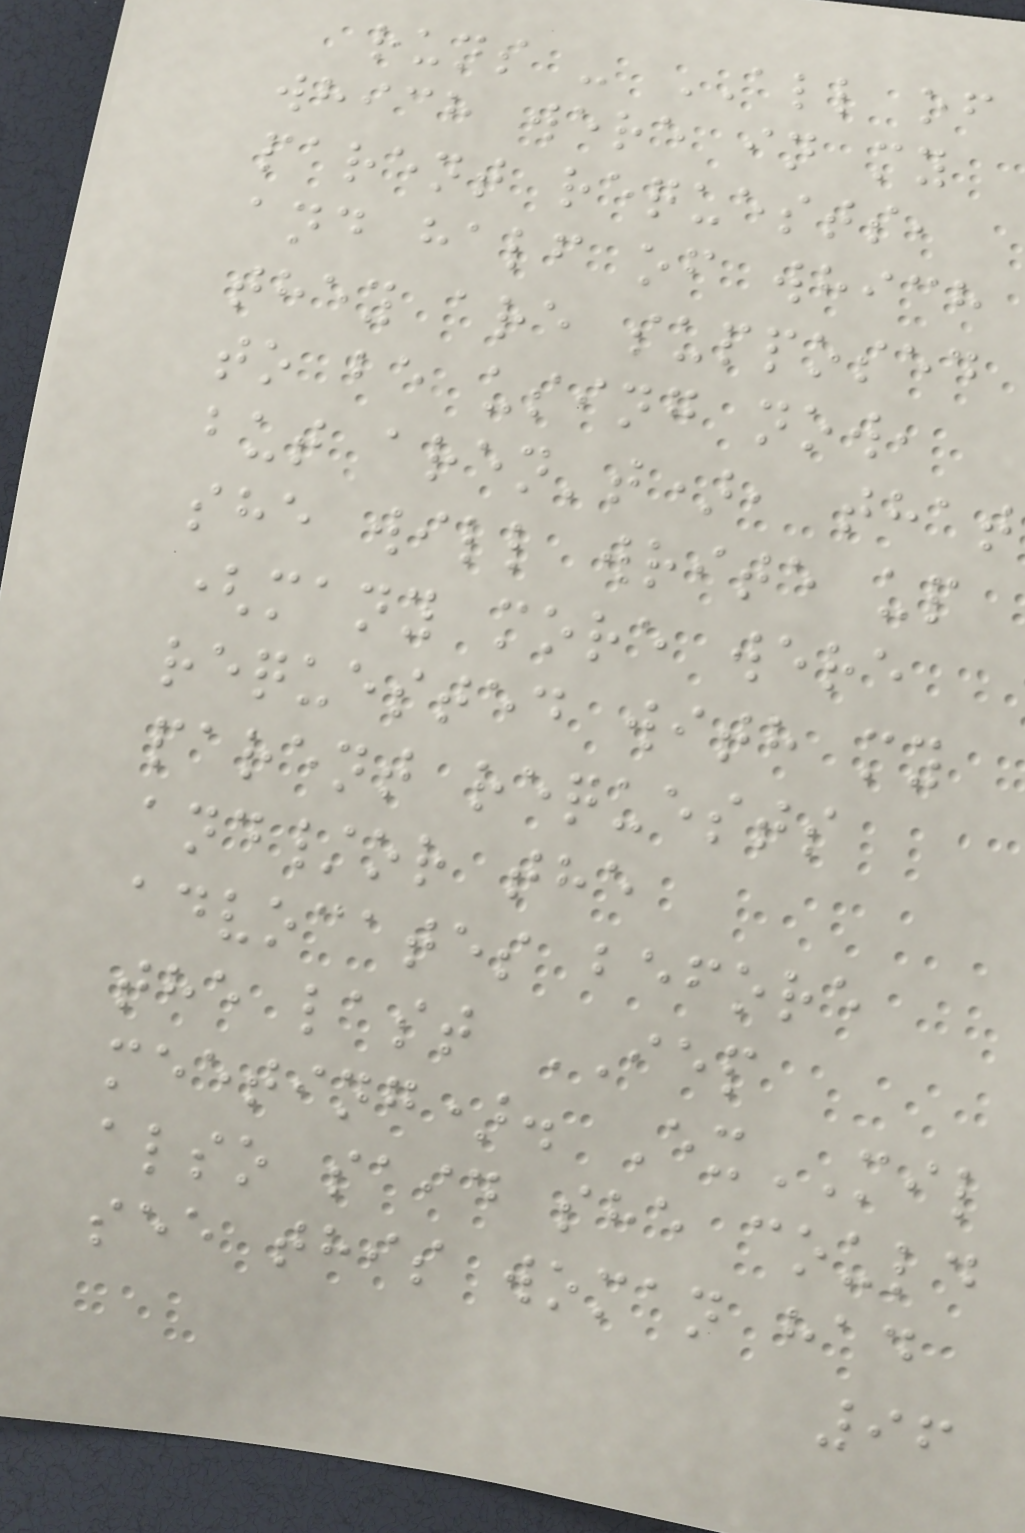runs - ALL of
which were in my
parent requests,
and half of which
they are supposed
to be using now,
but aren't), that
she will write up
(many more were
requested with my
parent requests
and/or the
advocates before
the last IEP
meeting). ExMIL
also said she could
see this woman had
96
